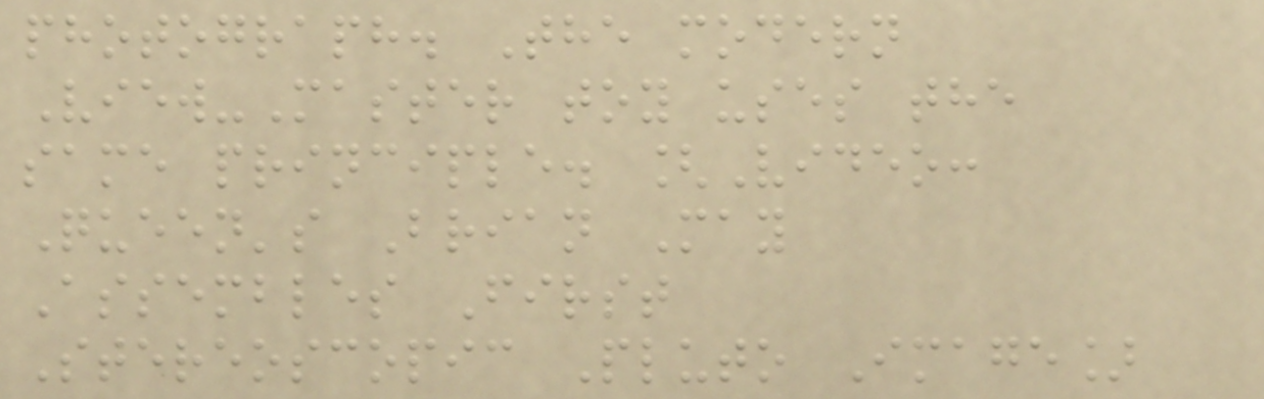photograph. The modern
View-Master toy uses the
same principle. [Video:
Queen's Brian May
Assembles First
Stereoscopic Pluto Image]
